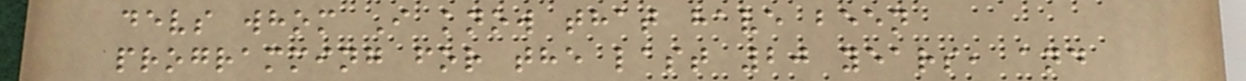devs whom I know that have been
programming for the last 20 years, and
